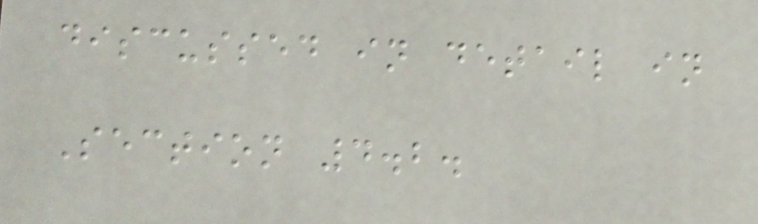discussed in detail in
Section 4.2.
